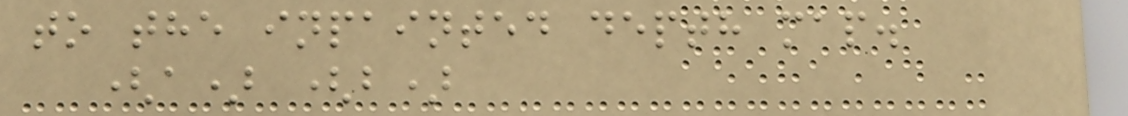to the inpainted depth map.
(a) (b)
